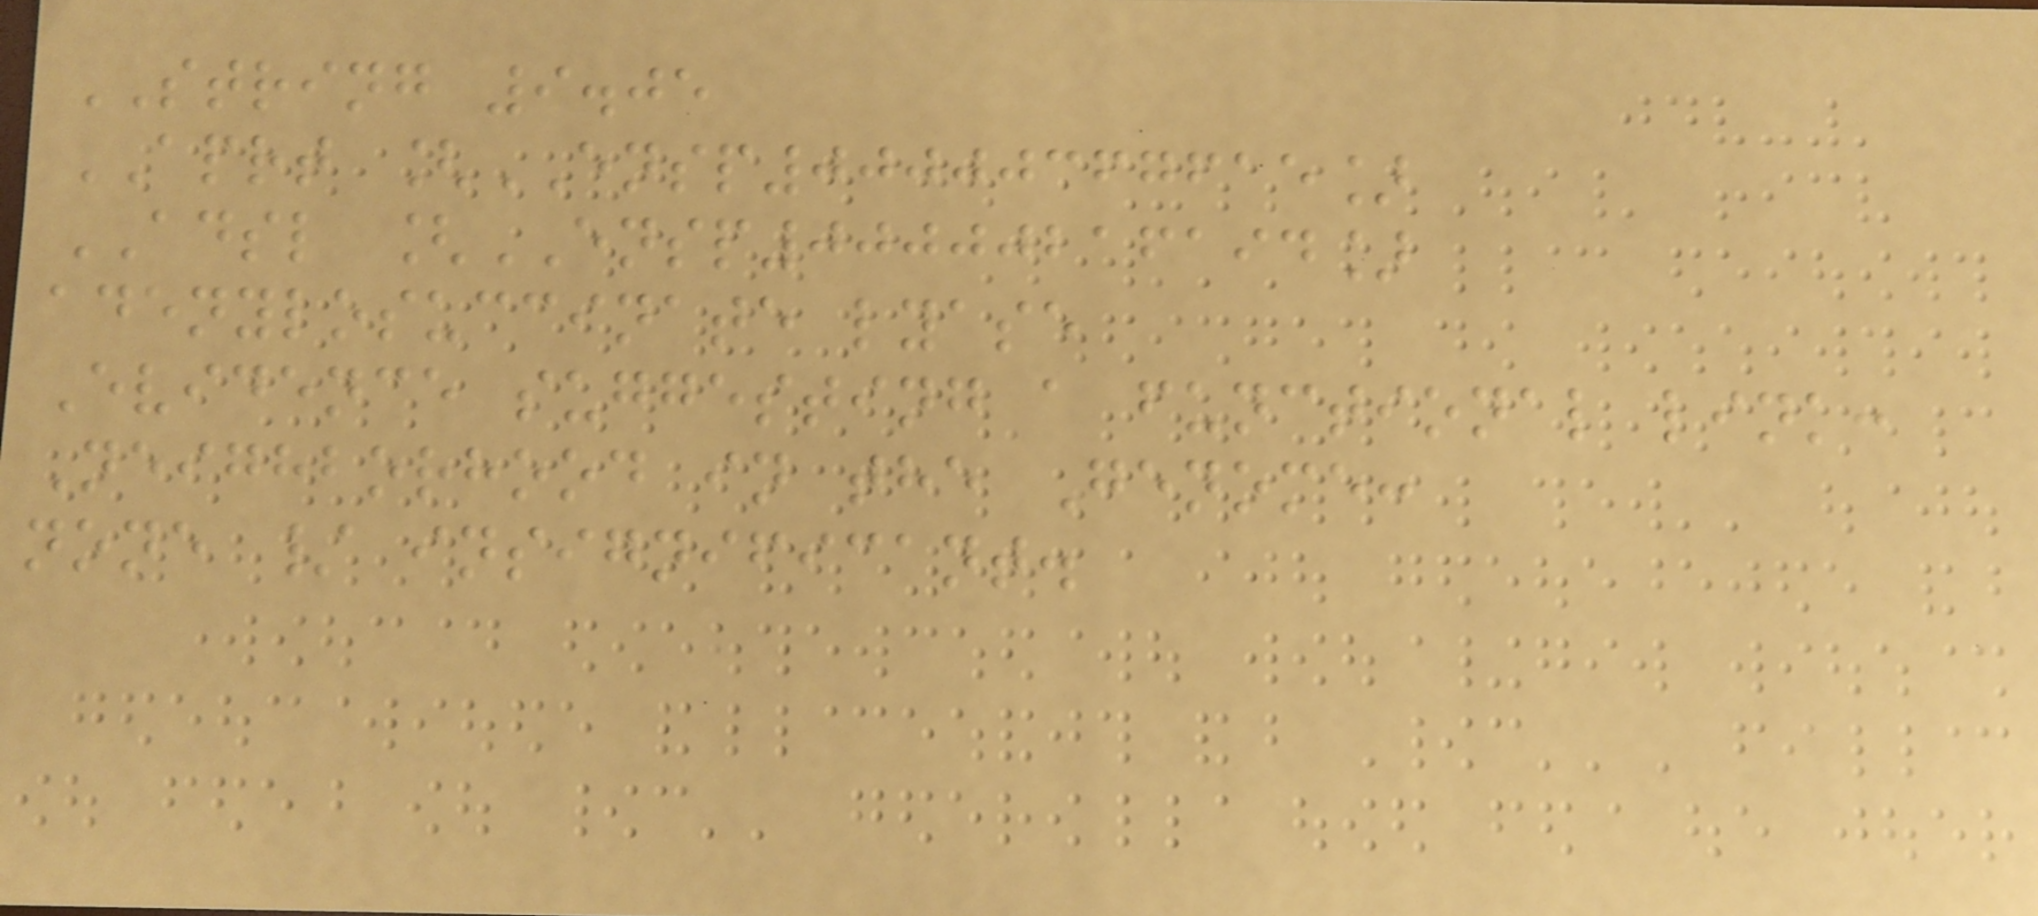STRING 9.05
APRT [ENSP00000367615]
ADSL [ENSP00000216194]
adenylosuccinate lyase
Evidence suggesting a functional link:
Neighborhood in the Genome:
none / insignificant.
